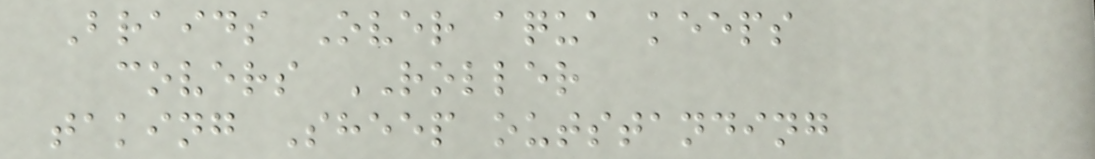Braids Over aqua keeps
covers ROLLER
taking Sheep outstanding
